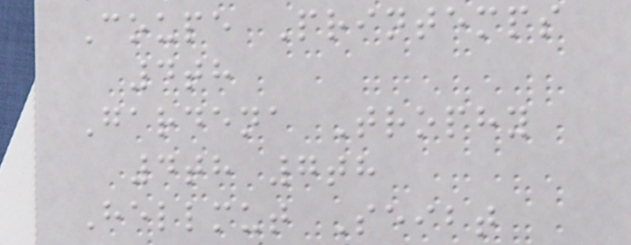Coupe Printemps
4th
Gardena Trophy
4th 7th
Hellmut Seibt
